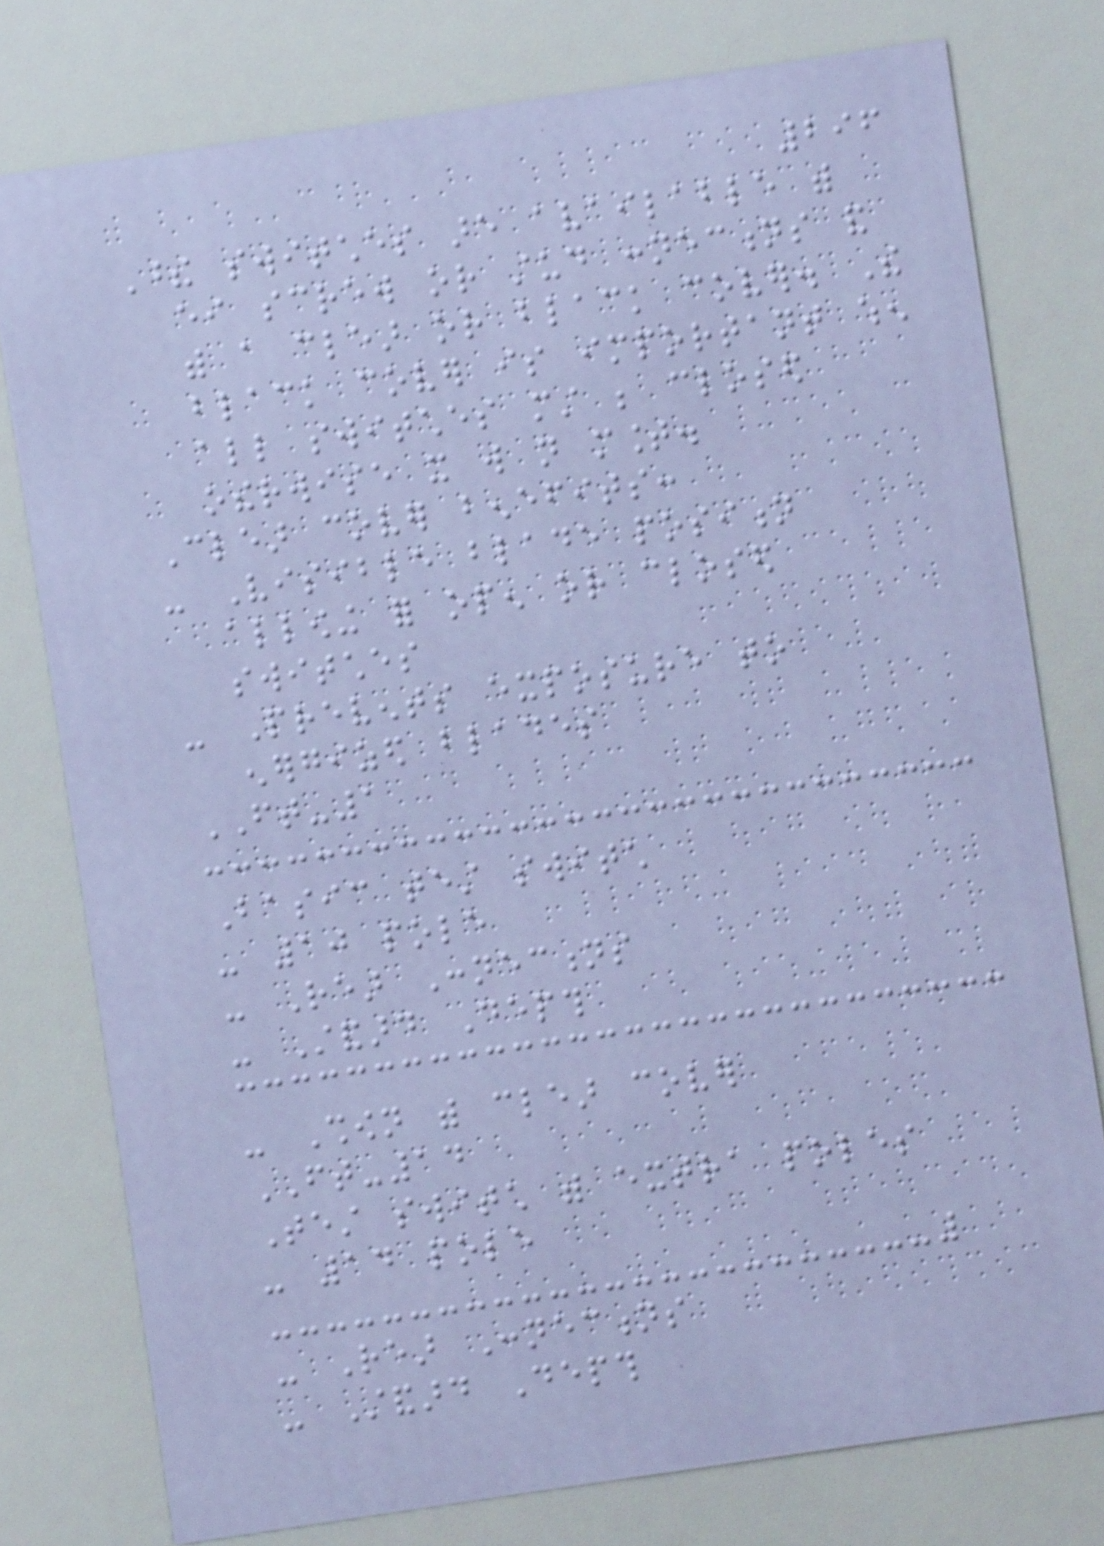296
These switches are available with
either screw or stud connections and
with a clear or black cover. The
black cover is important when
all switches must be closed
otherwise it will not mount.
Clear cover benefits:
- Visible blade position
allowing for open or closed
switches
- Prevents exposure to
energized blades
FT-1
Basic test switch
- 10 pole
- Rear Connections
- Standard Depth
- Shown with clear cover
FT-14
Test switch with extra poles
- 14 pole
- Rear Connections
- Standard Depth
